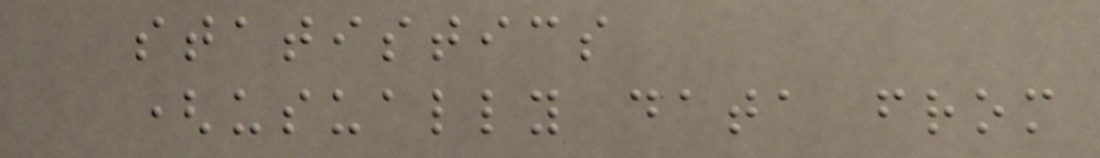statistics
(usually data from
